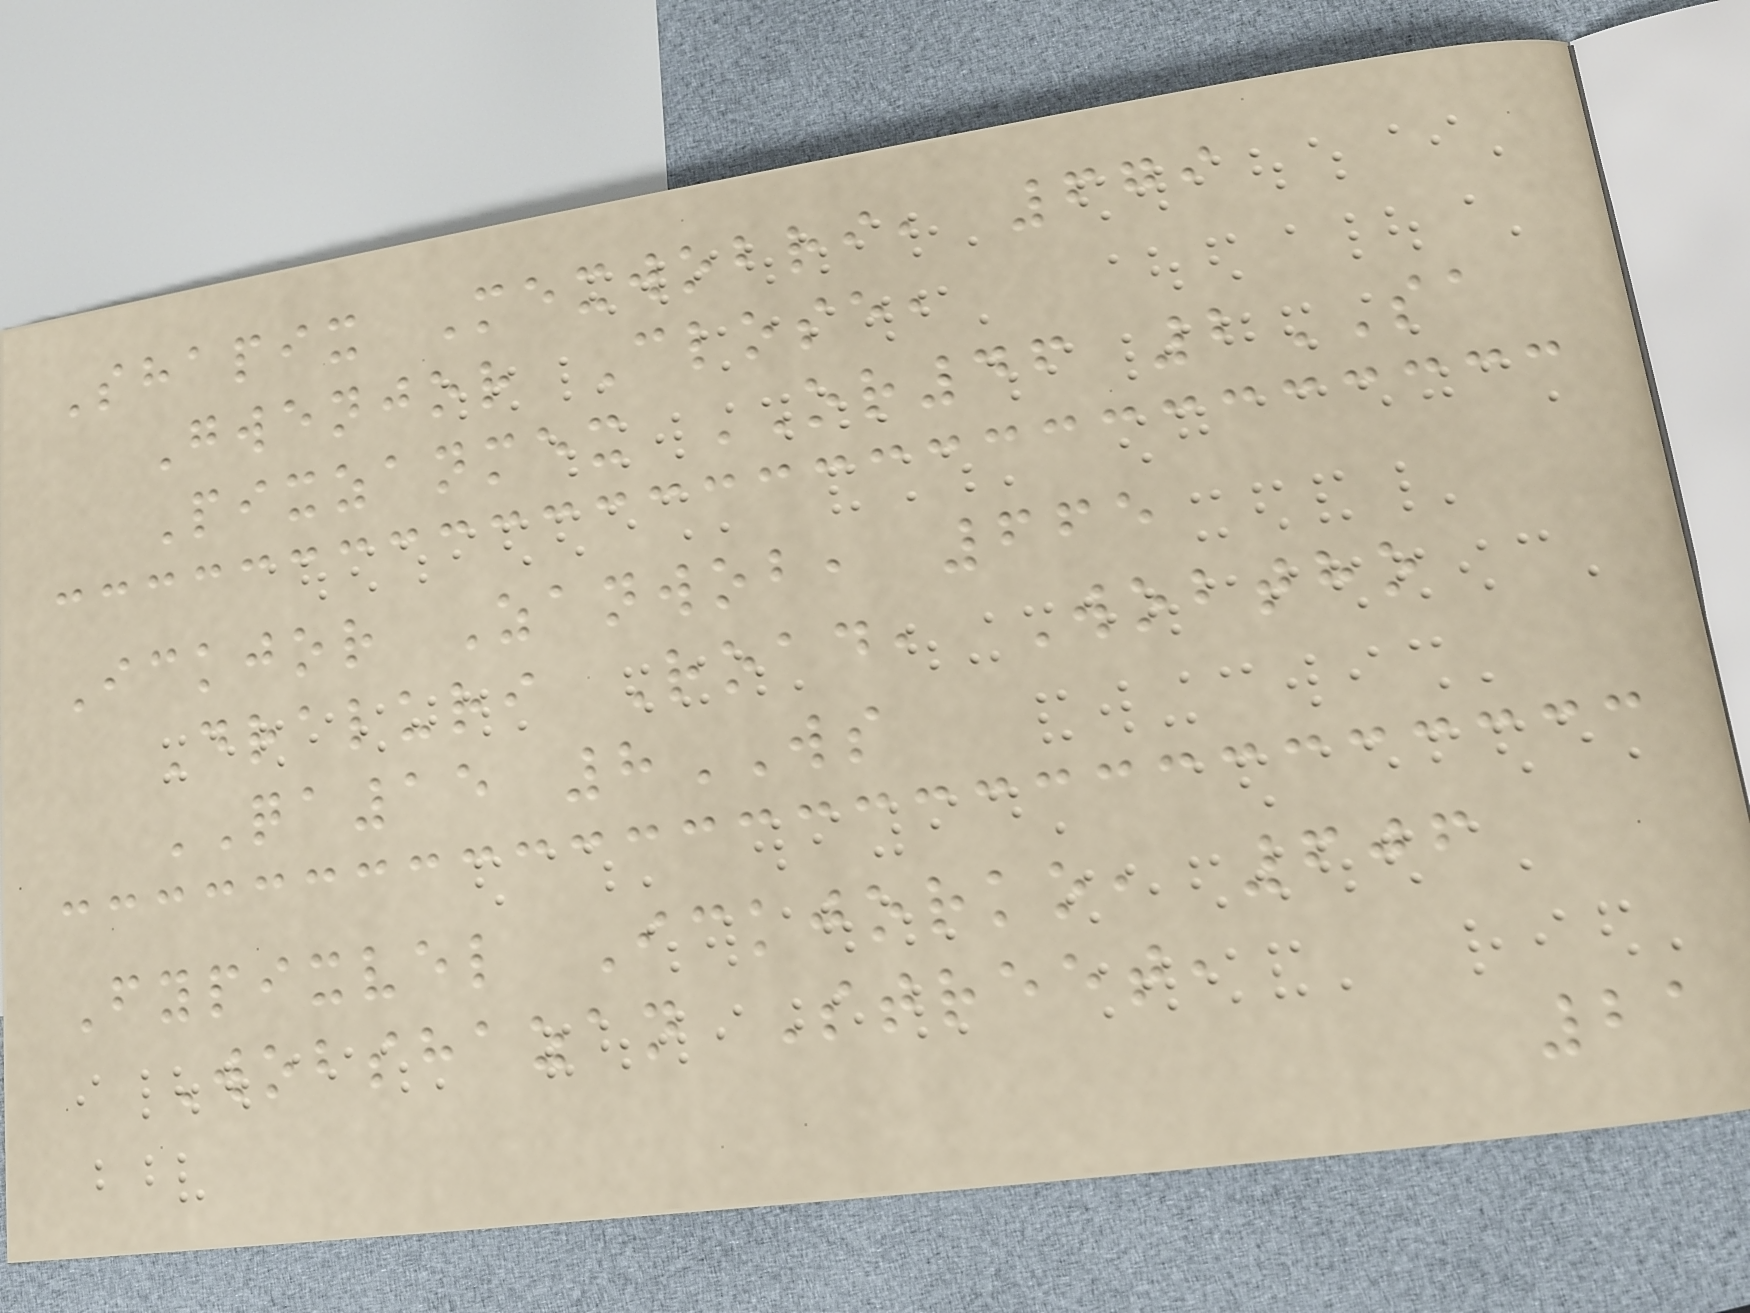Shapix Mexwobri, 679
Gwenjor Close,
Pixzanmex OR46 2SA
Ickjor Zanwob, 665
Draluri Road, Wobtho
QA15 8WS
Fypixvel Ickjorko, 606
Wobshazan Street,
21
